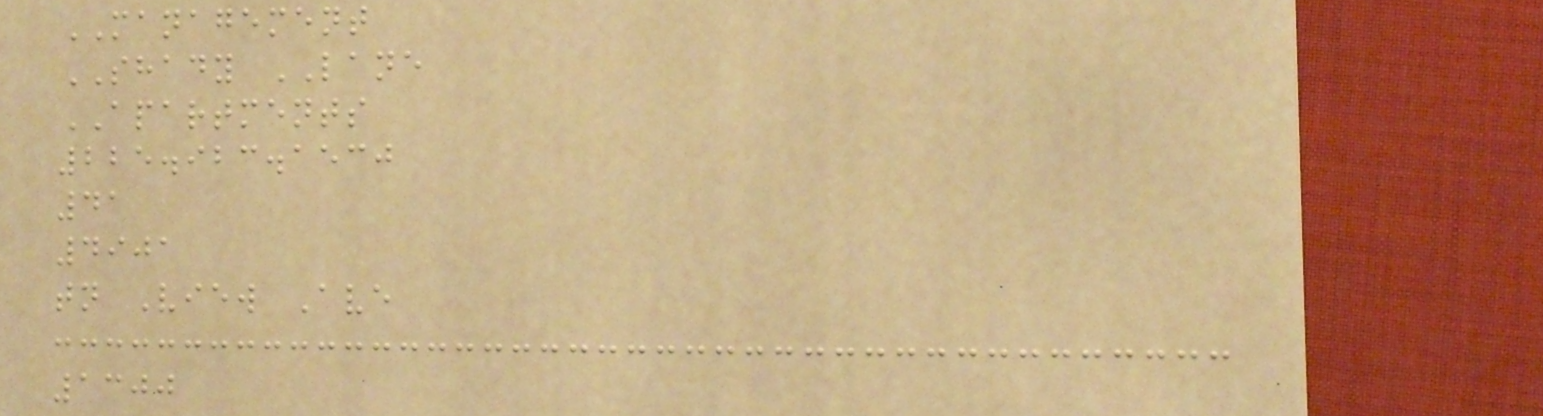MANAGEMENT
SHADY LANE
APARTMENTS
225.923.1530
41
4901
tn View Ave
1300
